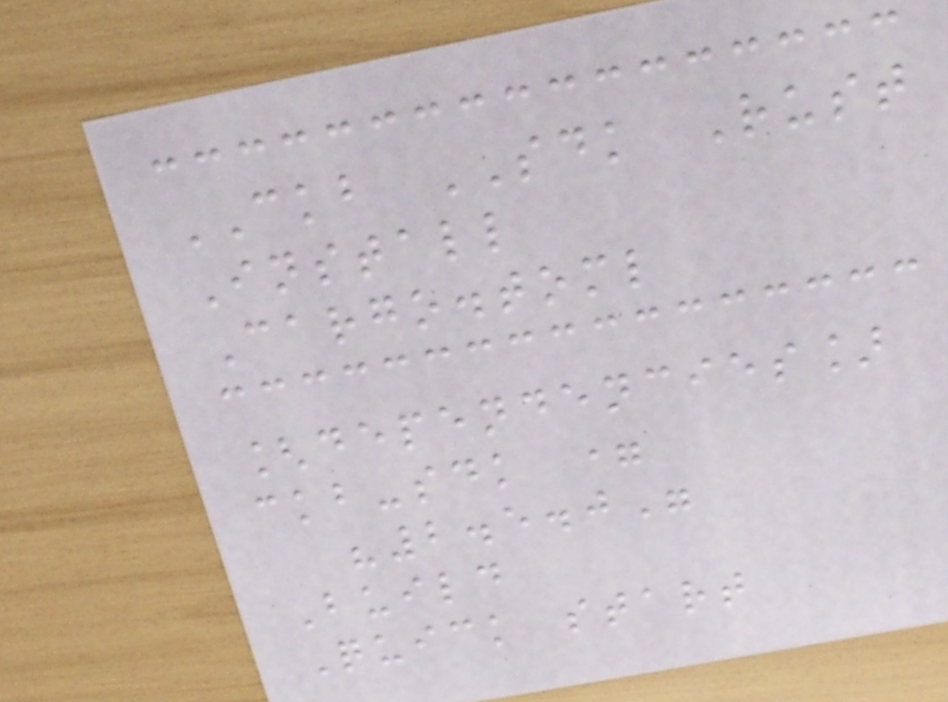CKB SDK Rust
Install
Cargo.toml
[dependencies]
ckb-sdk =
"2.5.0"
Build
Quick start
